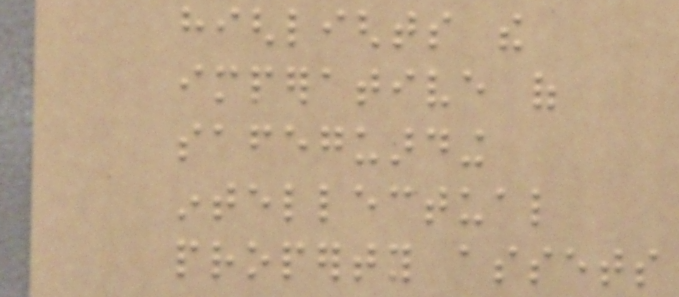highlights the
imperative of
safeguarding
intellectual
property assets
